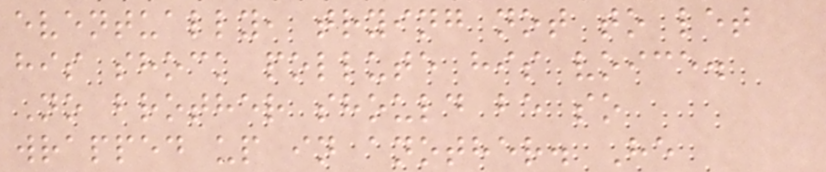eventually, trying not to let
his shock pollute his voice.
No brother should be so
wrapped up in another. He
